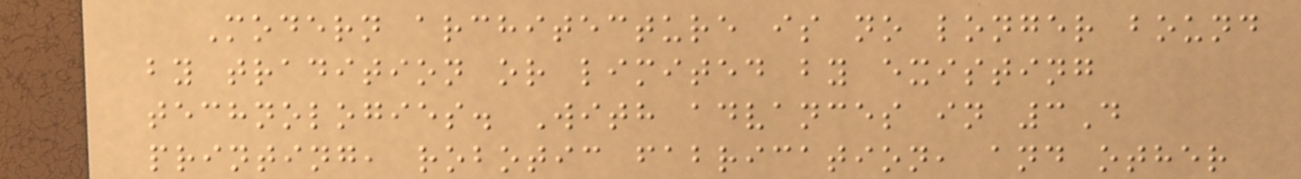Modern architecture is no longer bound
by tradition or limited by existing
technologies. With advances in 3D
printing, robotic fabrication, and other
